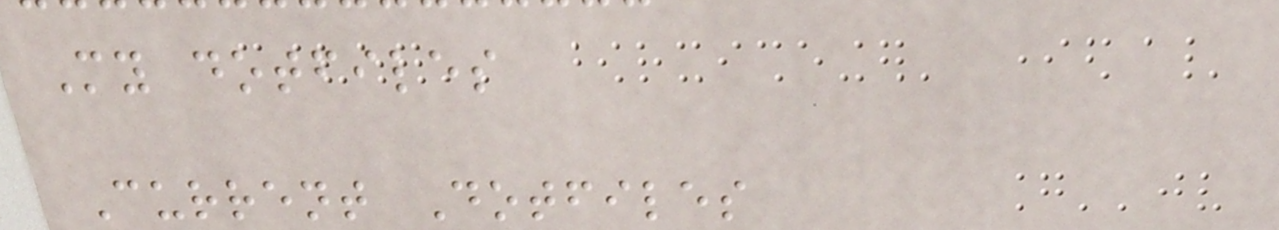My dotfiles
Current Dotfiles
